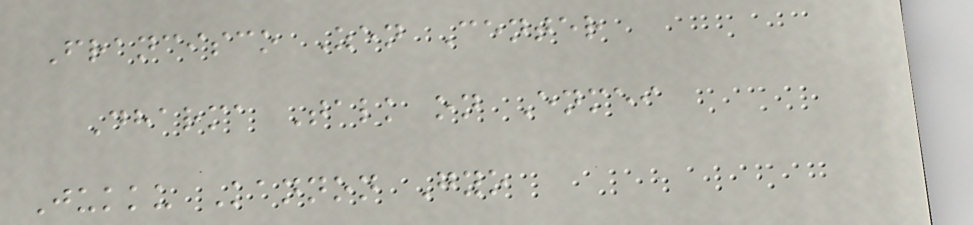Francisco Zen Center
Dharma Talk on Enmei
Jukku Kannon Gyo
